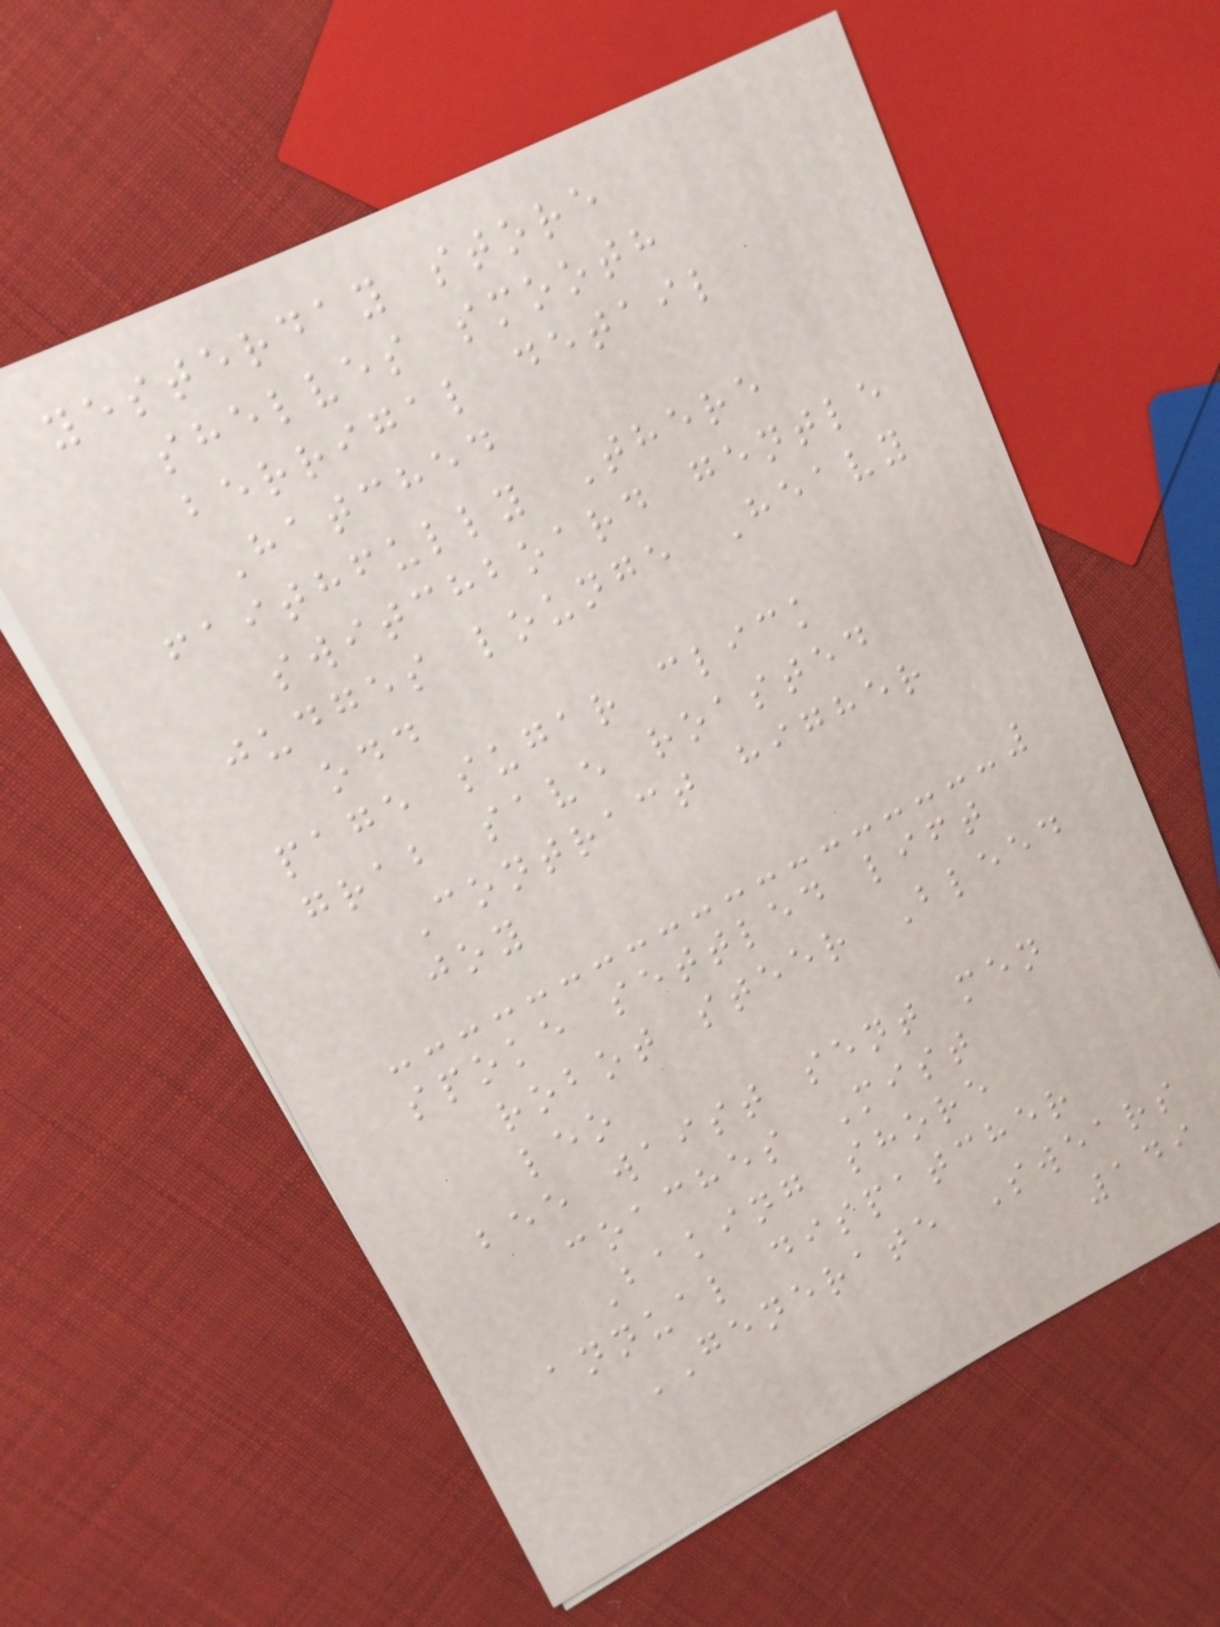yesterday store
shelves smooth
berrigal detail
Hatched
faithfully There
switchboard gentle
judges lounge Heavy
odd
page sugar click
grab save roasted
Contract higher
joy
spoke settled lift
robot steer Bleed
leo
bee waist sent men
coaches Mist
Baking shore
annual dispatcher
GENERATE Swears
149
